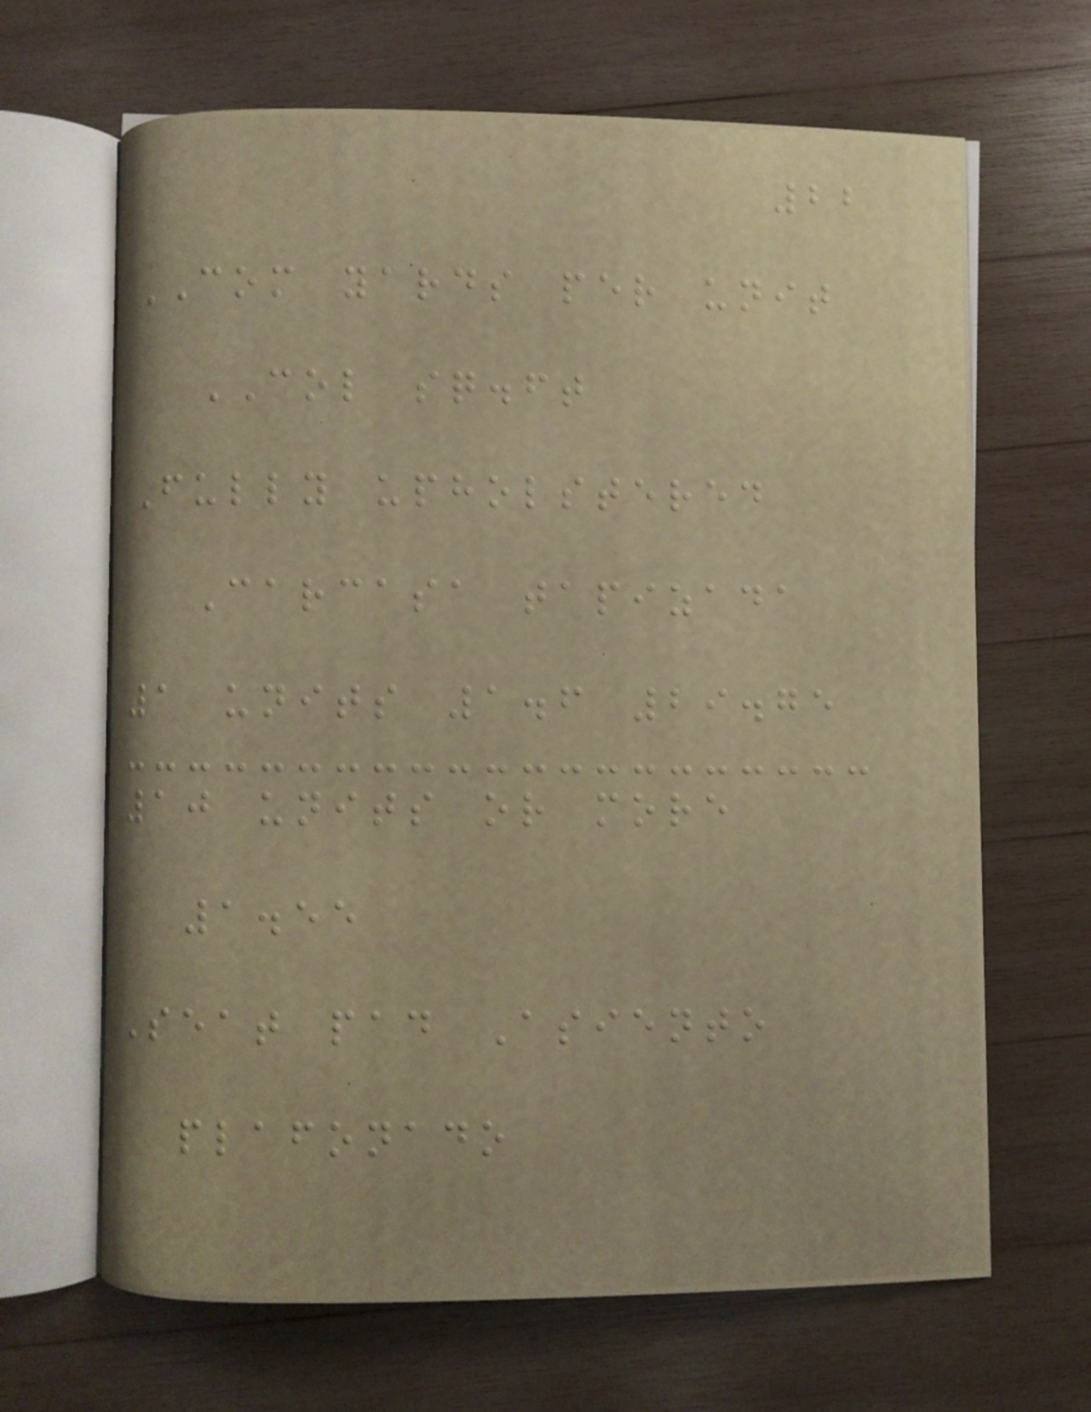22
COM yards per unit
COL sq.ft
Fully upholstered
Carcasa tapizada
1 units 1.6 29.75
10 units or more
1.55
Seat pad Asiento
plafonado
